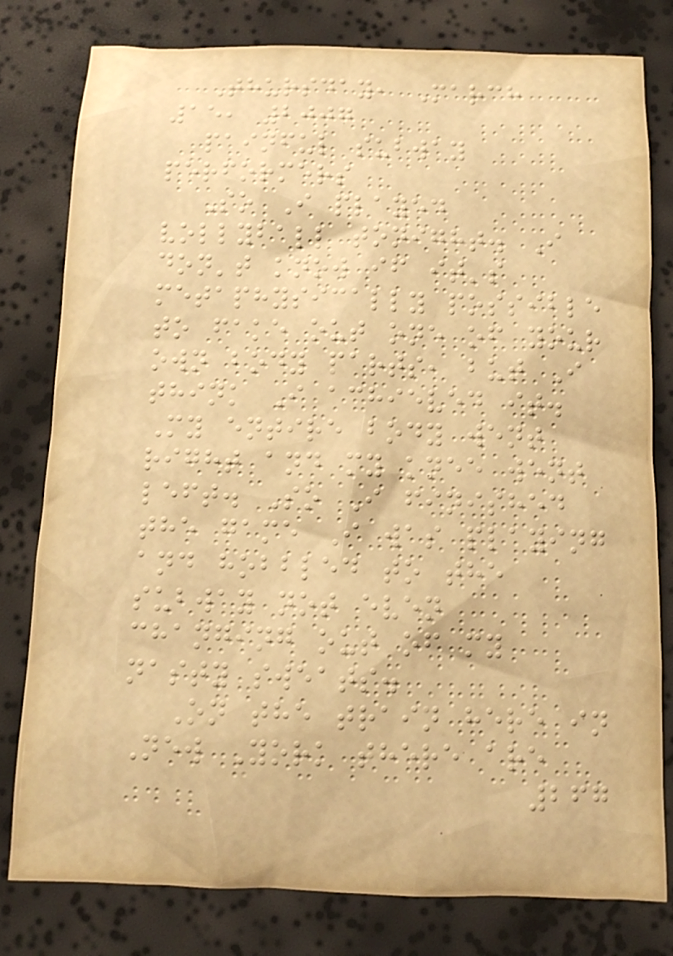Thursday, March
15, 2007
painful subway
performers
So I played
vollyball tonight. I
don't know if it's
metaphysically possible
to fake out one of your
own body parts, but I
think I achieved it.
My entire body went
right and my knee went
left. So I finished
the game I was playing
and hobbled to the
subway not even
changing out of my
nasty sweats.
On the train here in
New York there are
267
